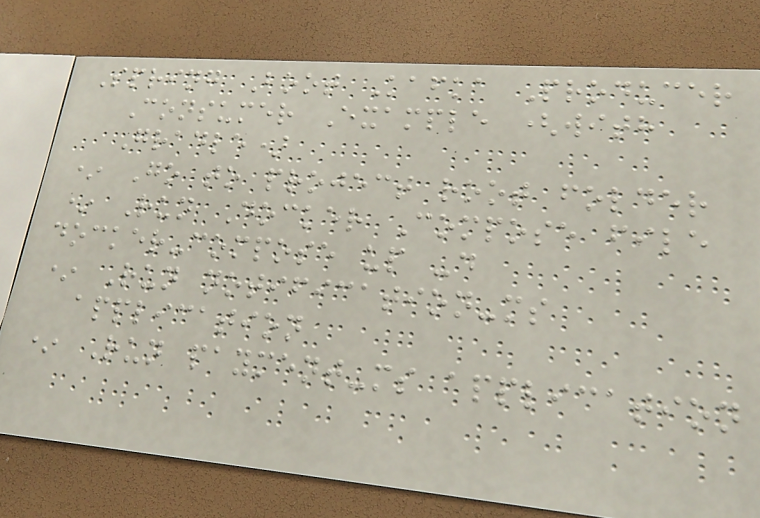Spring Boot Kafka Producer
Consumer Example (with
Gradle)
* Go to project root folder
* Run Docker Compose file
docker-compose up -d
* Run notification-ms
application
* Run payment-ms application
